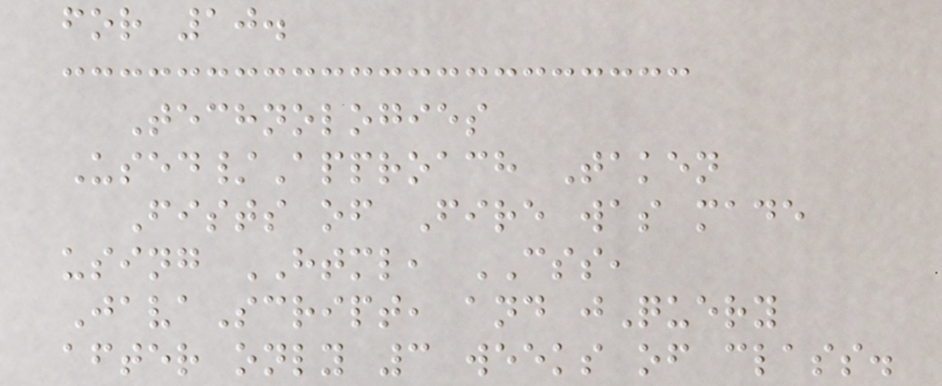for 10.
Technologies
Used/Approach Taken
Fists of Fire was made
using HTML, CSS,
JavaScript, and jQuery
after only 3 weeks of class.
